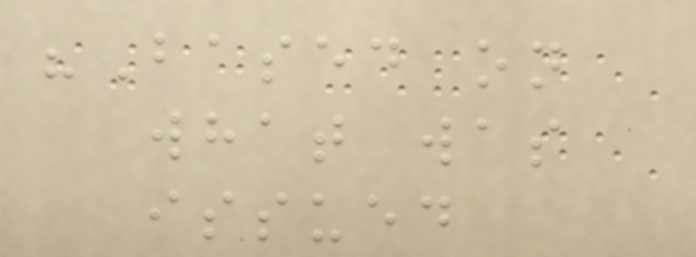"Based on
what was
issued
